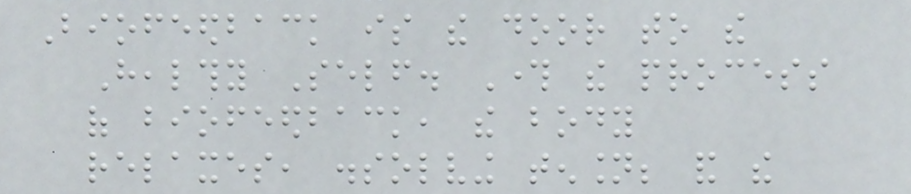Biofeedback is the door to the
Healthy Self. Through the process
of biofeedback, the body
relaxes, dissolving tension; and the
